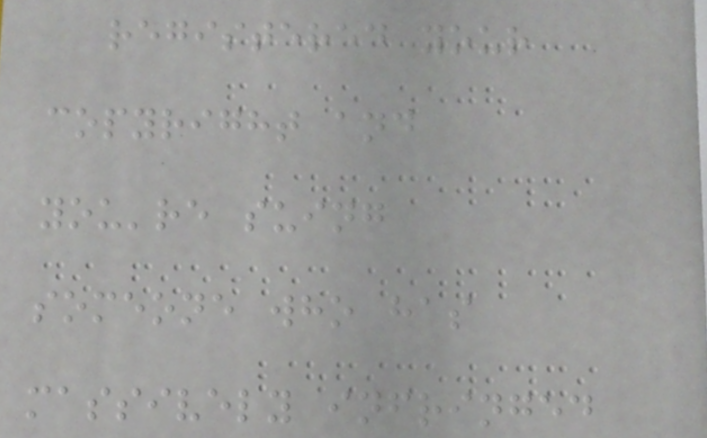registered your
copyright and
you're suing
someone who has
massively infringed
